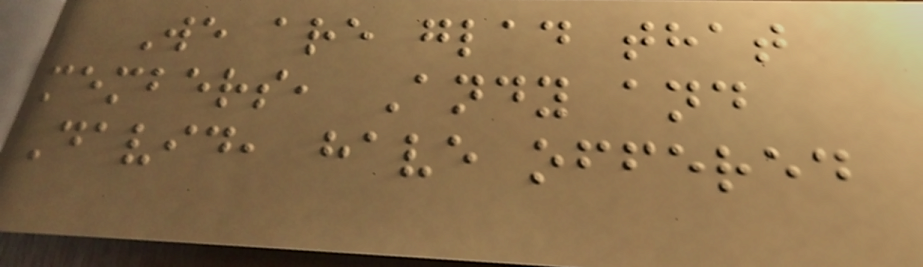We are glad that
members, Andy and
David, have offered
